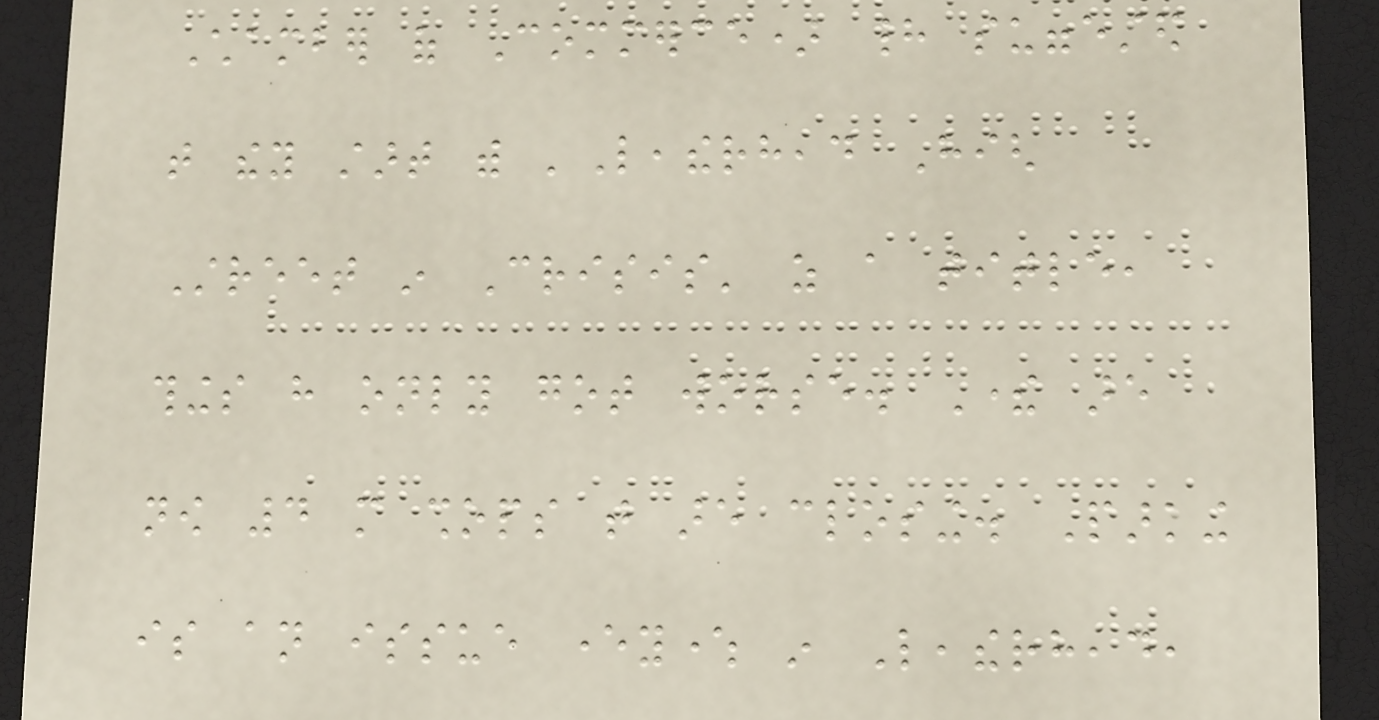Chamber of Commerce) had suggested
that they start with 'Leatherhead High
Street in Crisis' as a title,
things have only got worse. There are
now 4 more shops that are closing. Parking
is an issue everywhere in Leatherhead,
